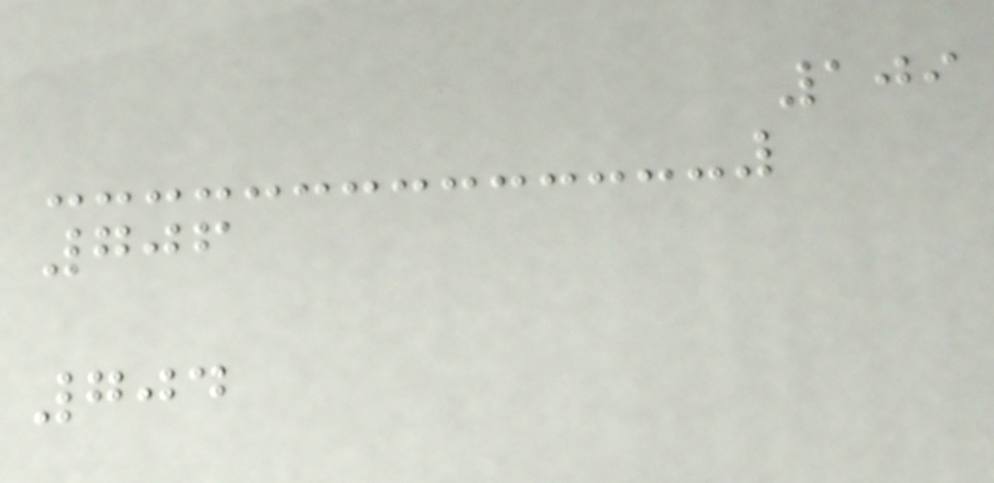109
706
704
